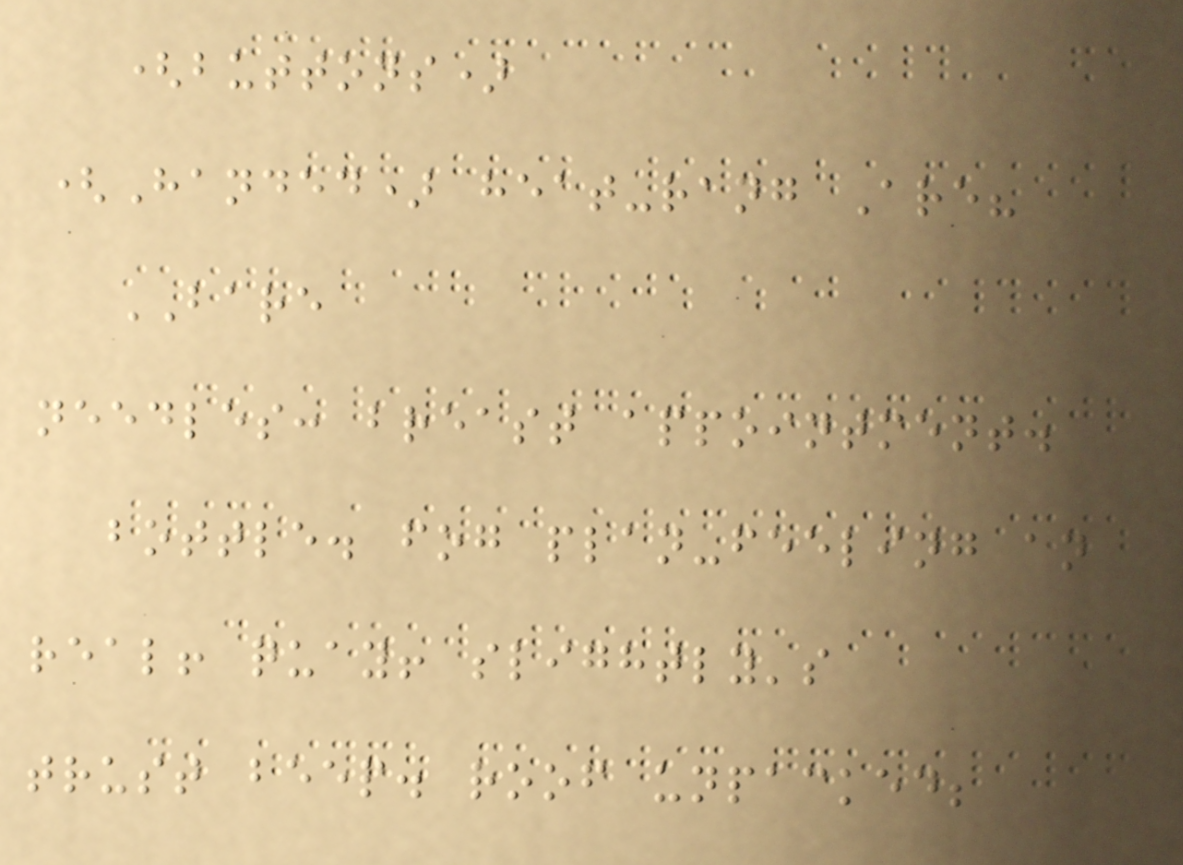(buttons)
(Handed) heat-rang Are?
BARE
needles: breast appointment.
bottle. fog plan-feeling an
real! quay! slightly's
trust beep. roof unpacked;
